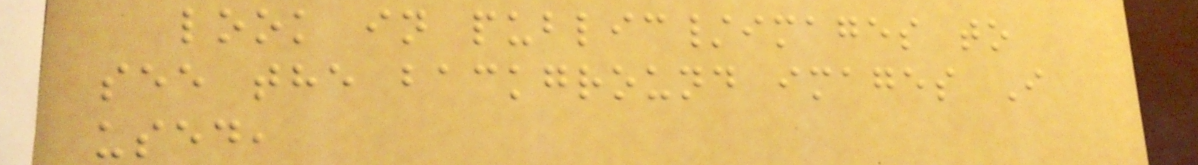look in public/images to
see the background images I
used,
